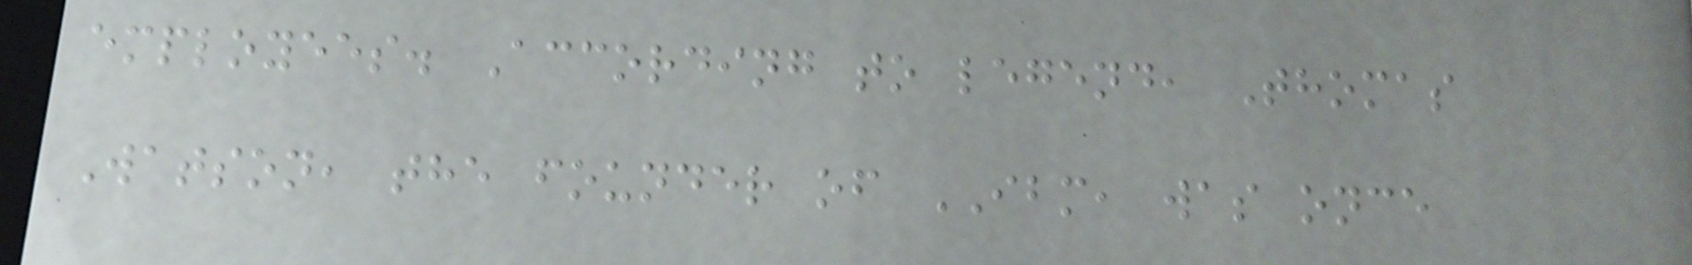employees. According to legend, Thomas
Watson, the founder of IBM, was once
